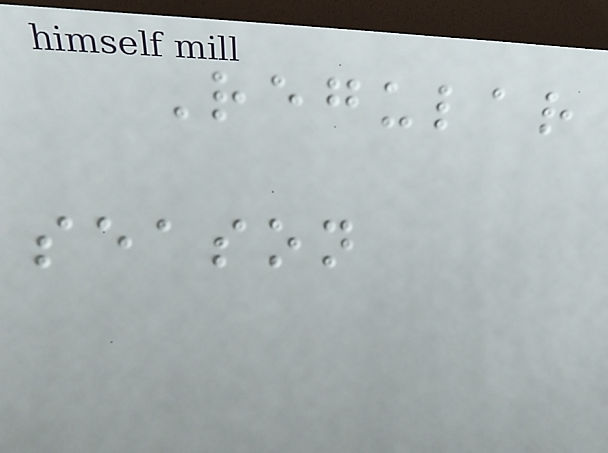Regular
season
